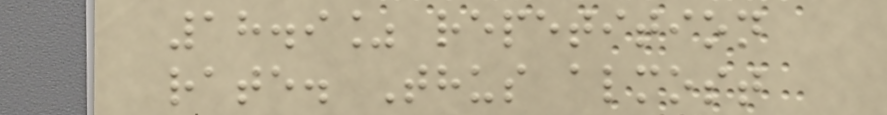18.9% repetition
rate. Thus almost
